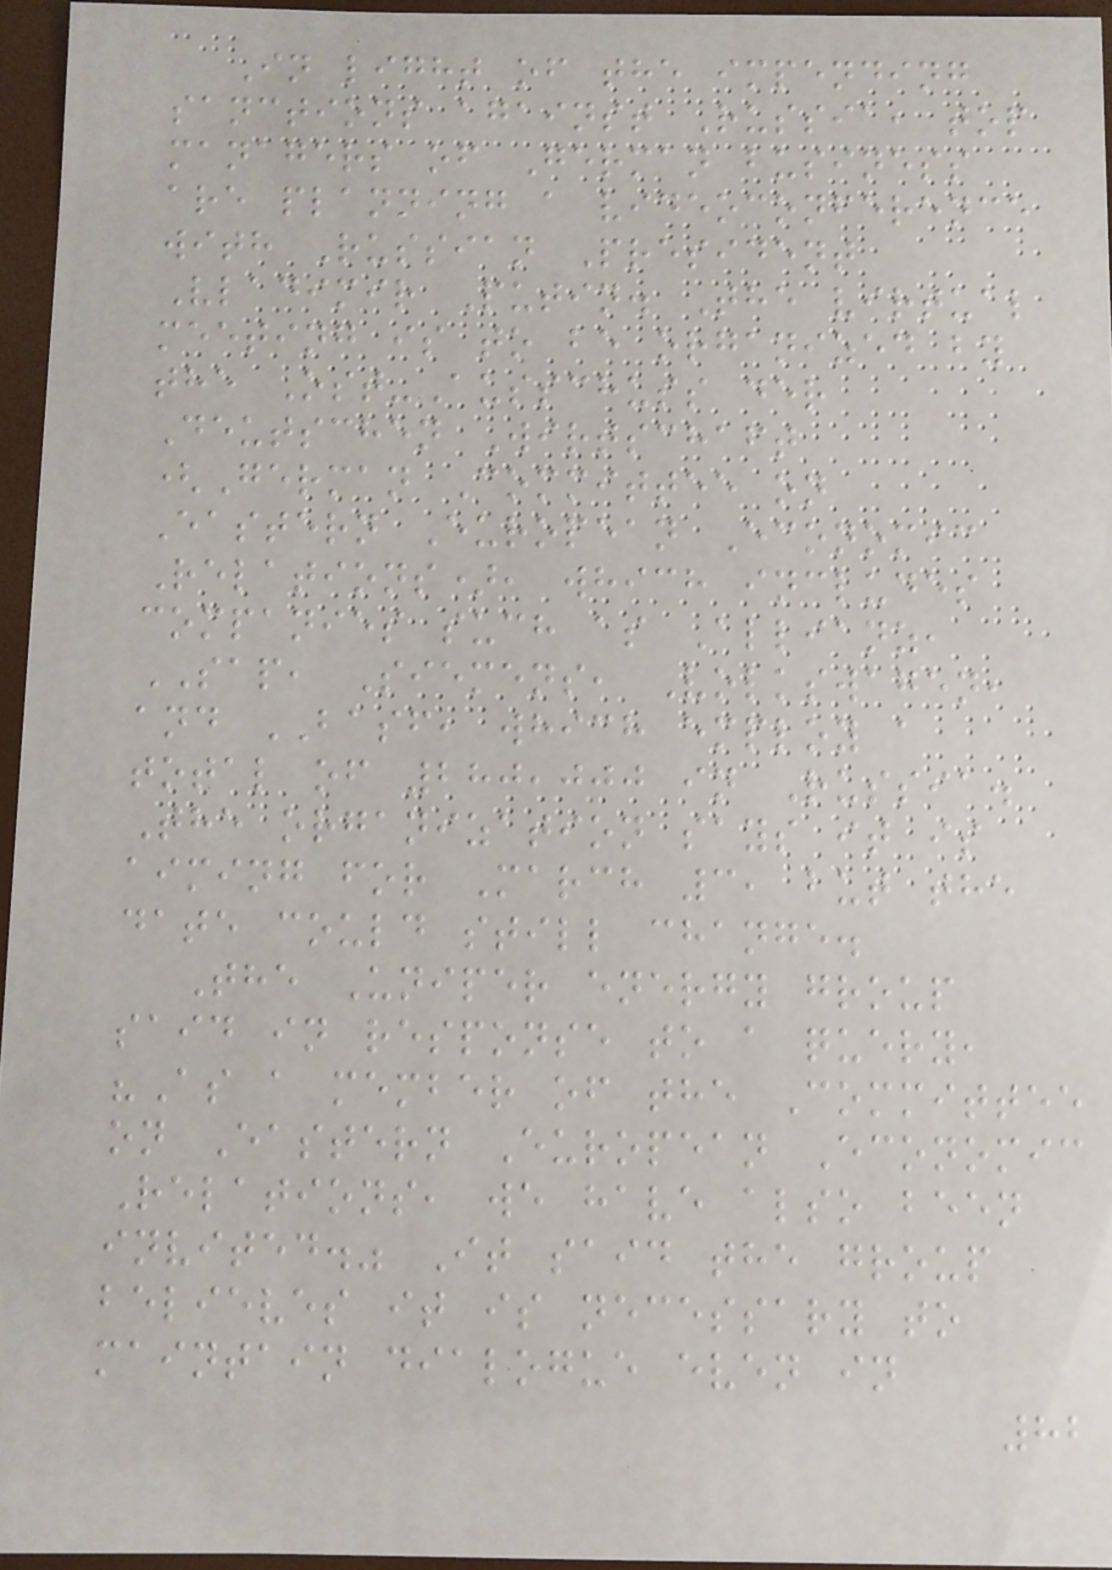In light of the impending
sanctions against Russia, top
managers of German business
are planning a videoconference
with Russian President
Vladimir Putin. The virtual
meeting is to be organized by
the Ost-Ausschuss der
Deutschen Wirtschaft
(German Committee on
Eastern European Economic
Relations), which includes
companies such as Allianz,
SAP, Siemens, Volkswagen,
and BASF, which employ a
total of 280,000 in Russia.
The organization says it is
aiming for March 3, but the
date could still change.
The Uniper energy group
said in response to a query,
"As a member of the Committee
on Eastern European Economic
Relations, we have also been
invited." It said the group
believes it is necessary to
maintain dialogue even in
82
